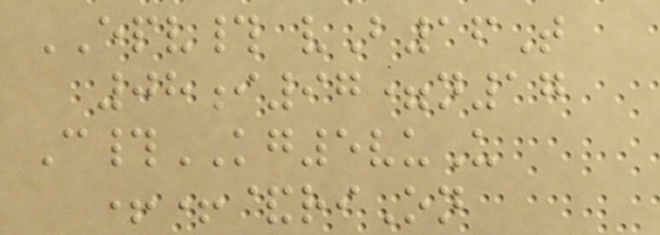EPV# vB16T
08i97=n17
C#KG5vuU
++&riOn
